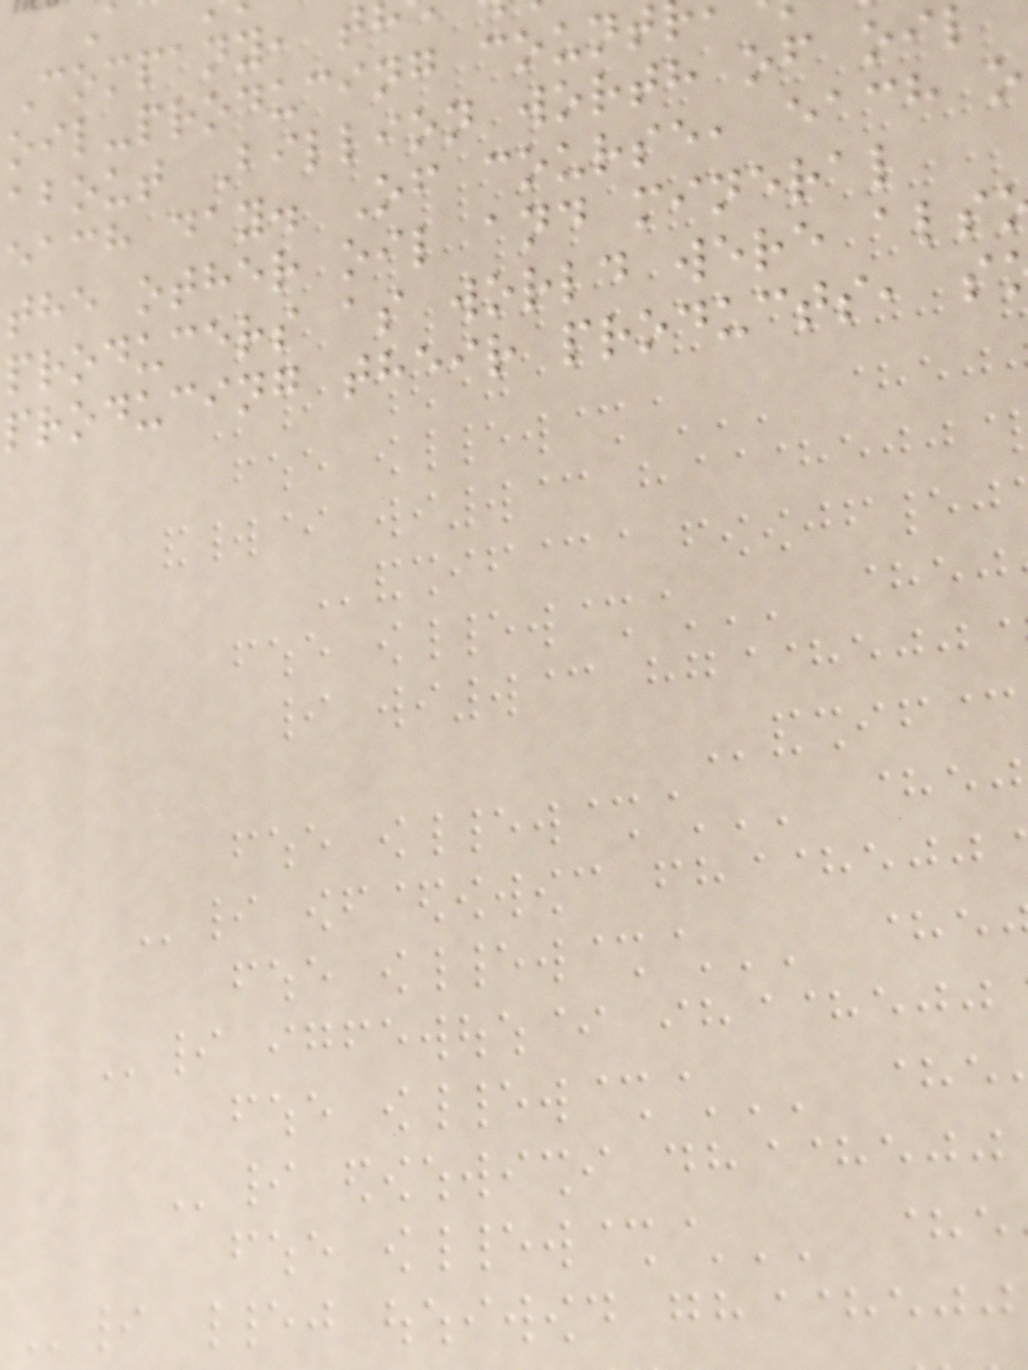Company, t
oil-producing count
about Billion worth of oi
each day. Of course, each o
the other oil and mineral
producers as world were als
producing their products, s
